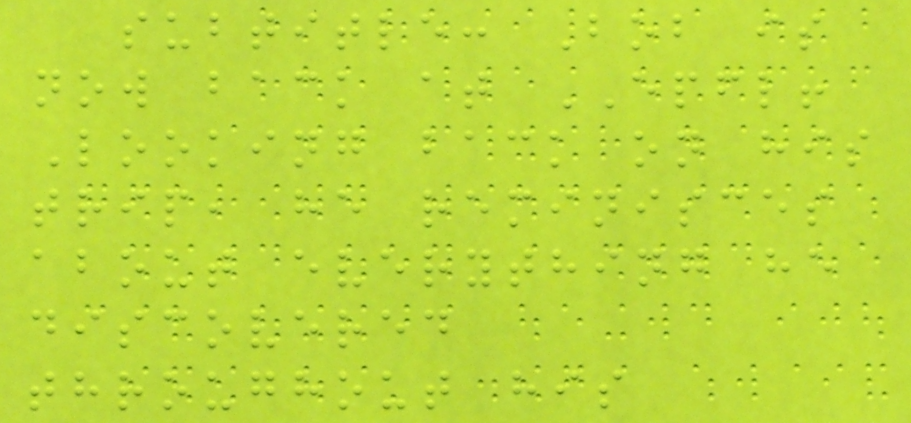subtitle: Bob is
now back at EPFL!
Looking back on his
trip, he reminisces
about everything he
discovered
throughout his
